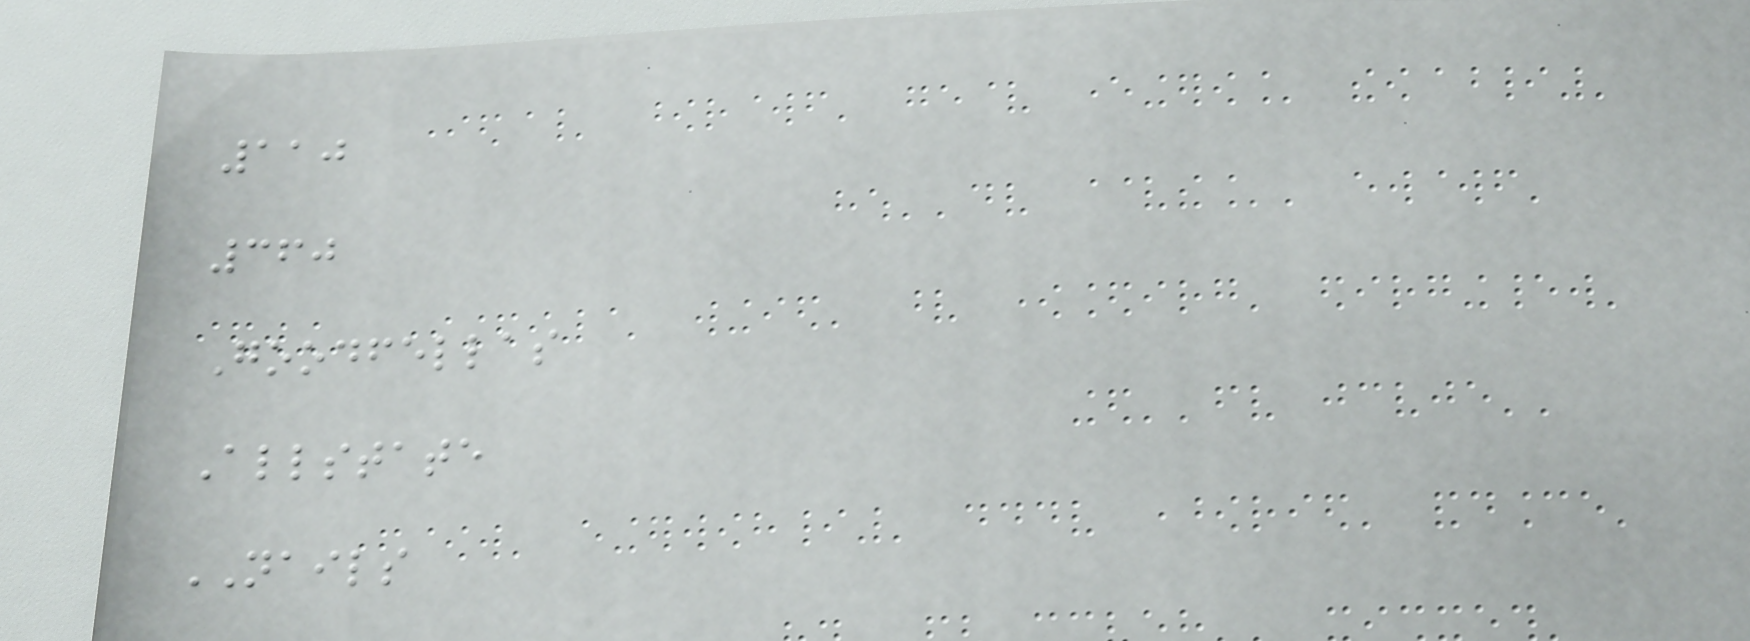110
360
Goodfellas
Allstate
NAILS
